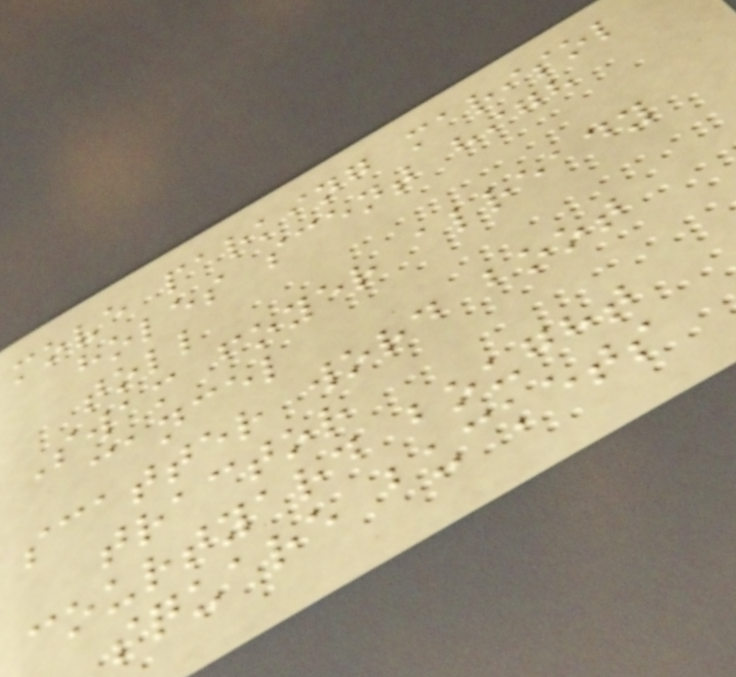move parking marisol
holes scent high
toll
Swam foyer already
cancel
scatter word boot
tractor
courtyard bought
square buckets
